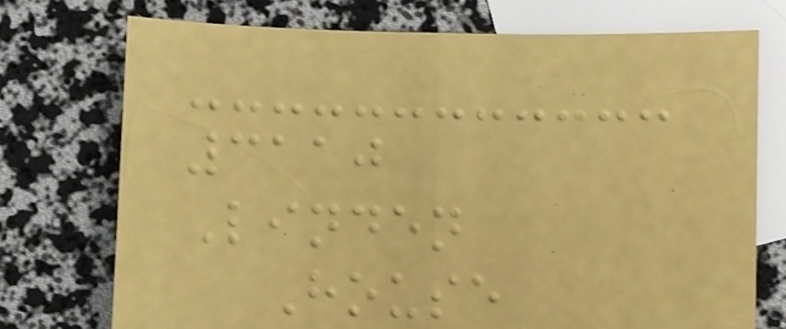3110
Linden
House
